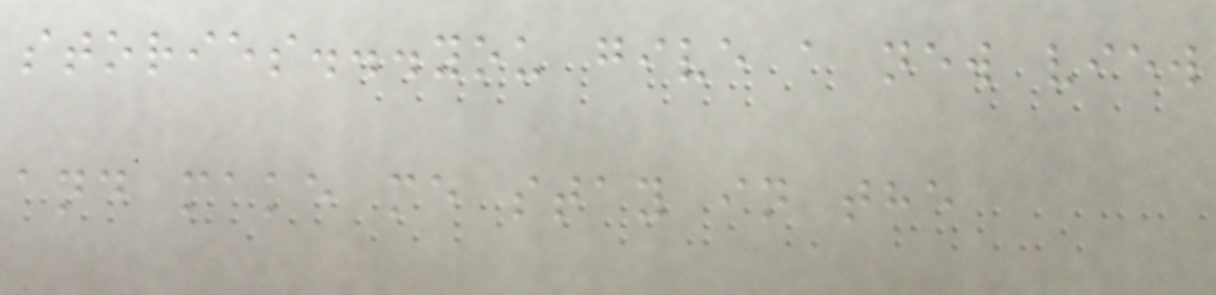stories...you give a new view
and make me stay in the
